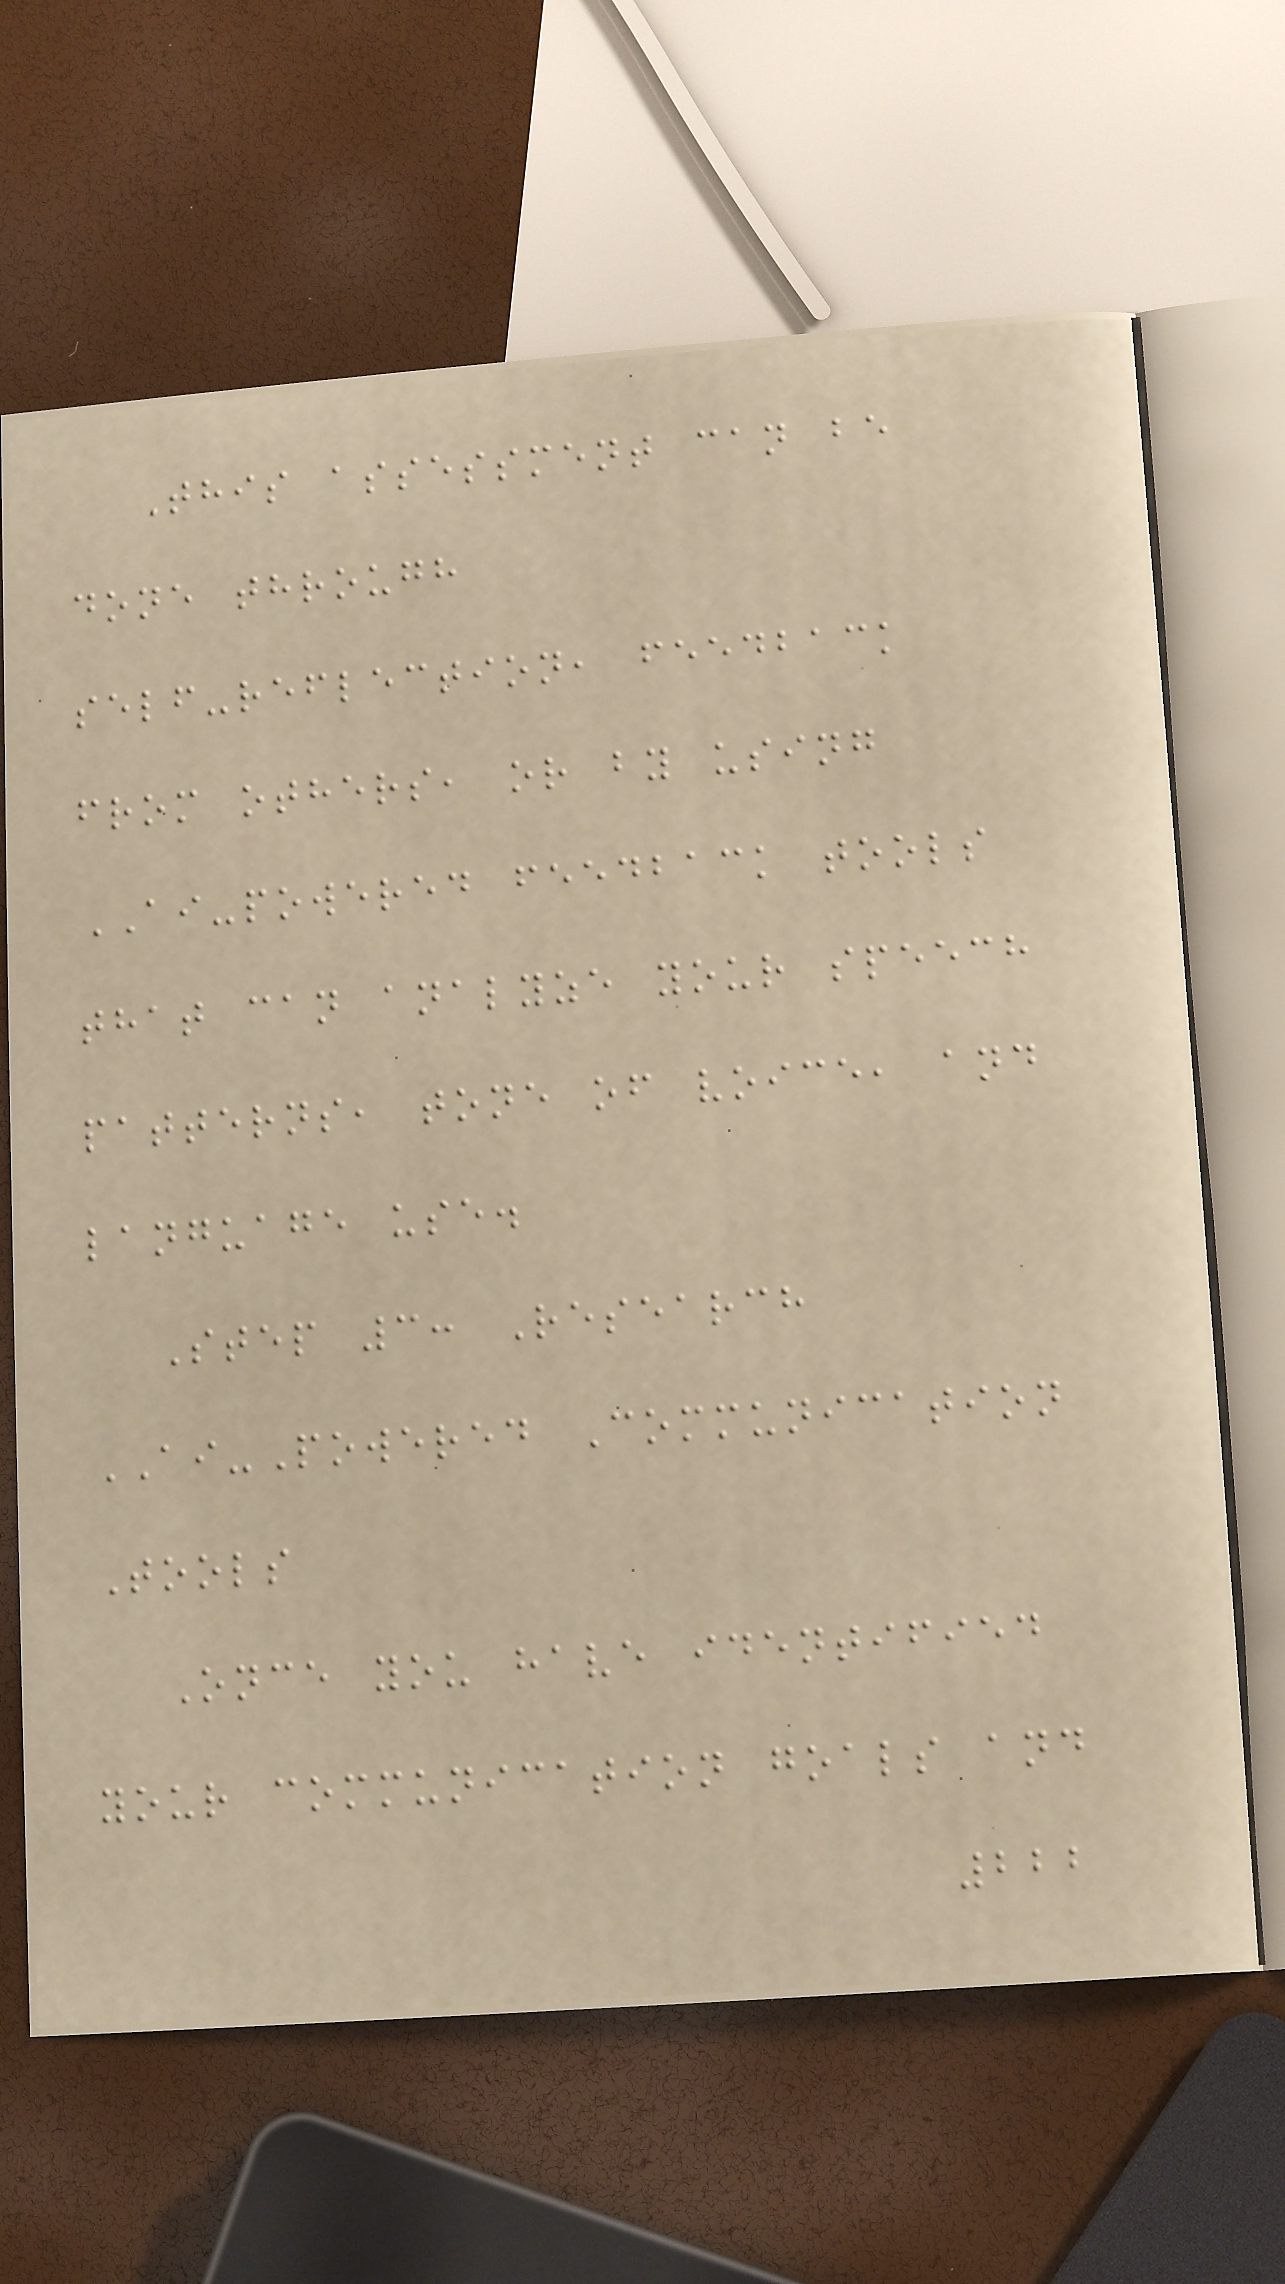This assessment can be
done through
self-reflection, feedback
from others, or by using
AI-powered feedback tools
that can analyze your speech
patterns, tone of voice, and
language use.
Step 3: Research
AI-Powered Communication
Tools
Once you have identified
your communication goals and
222
